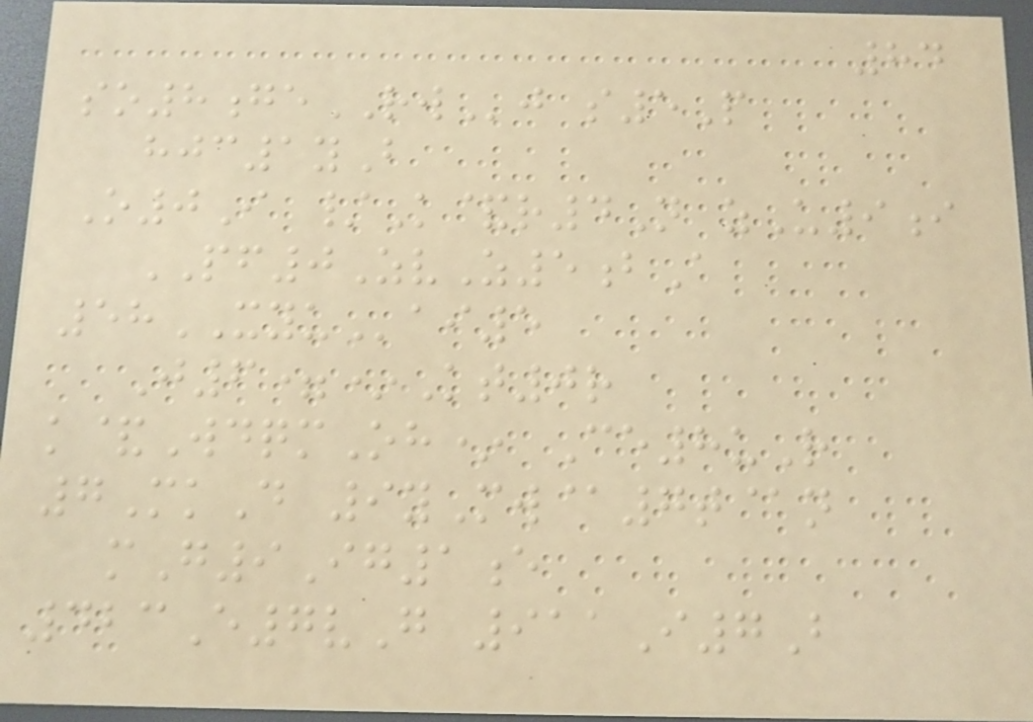84
so8geRWj s5P
hjc1yB
O0I /K&r4N zU9i
PF0ZvZ5bA
58XYUai5
J6=*Kt0r
k&WdqmOh* Ce8uR
7MkD 9yMw@7t@n
mG9Ig1e
423E7vG 911I7B
